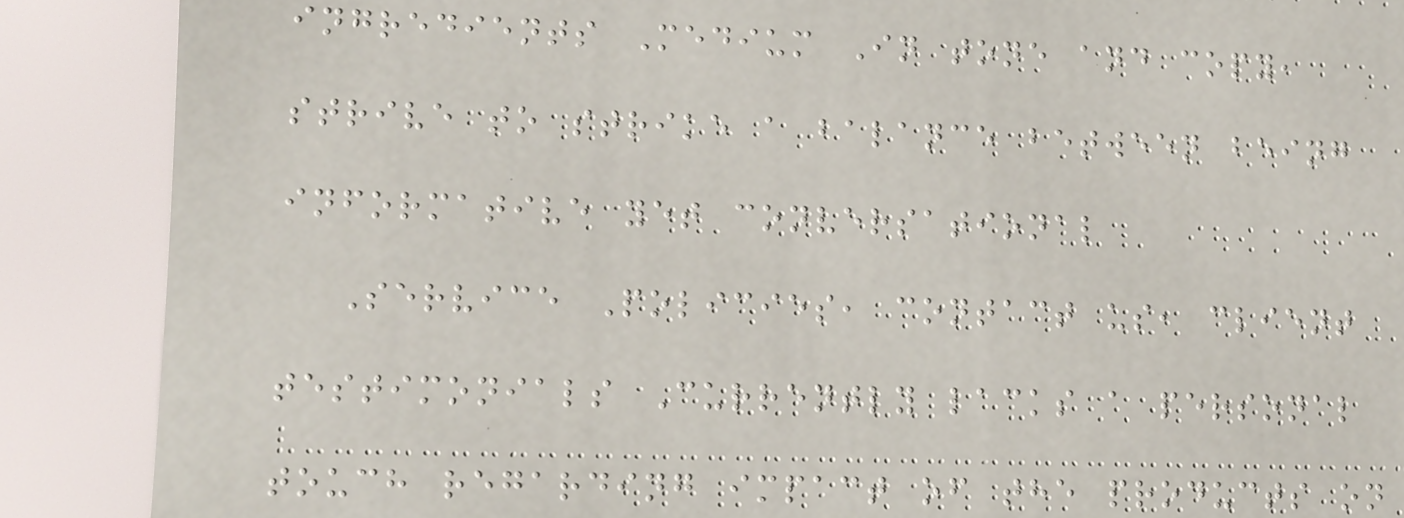ingredients Medium In tone and copy,
strive to strike a balance between being
informative yet conversational
Service Policies, contact us, client
testimonials Currently lacks a personal
touch regarding impact of the products on
